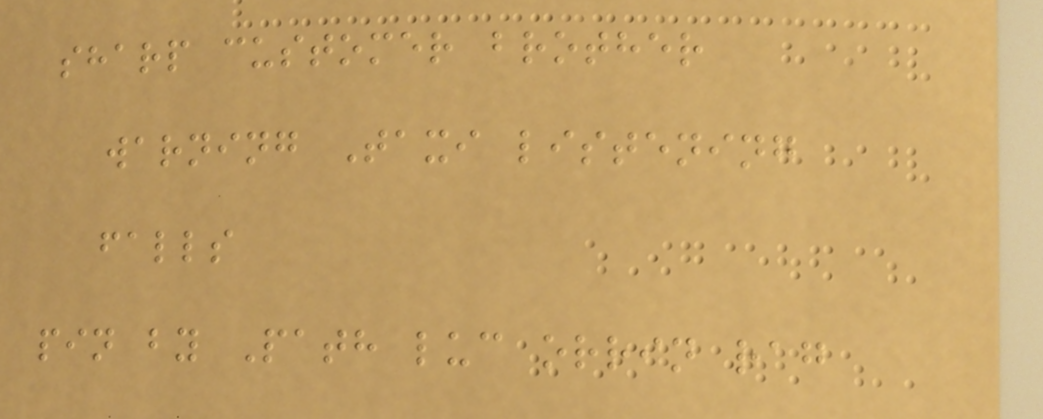sharp customer brother
warning Taxi listening
falls
pin by Path luc orrin rag
